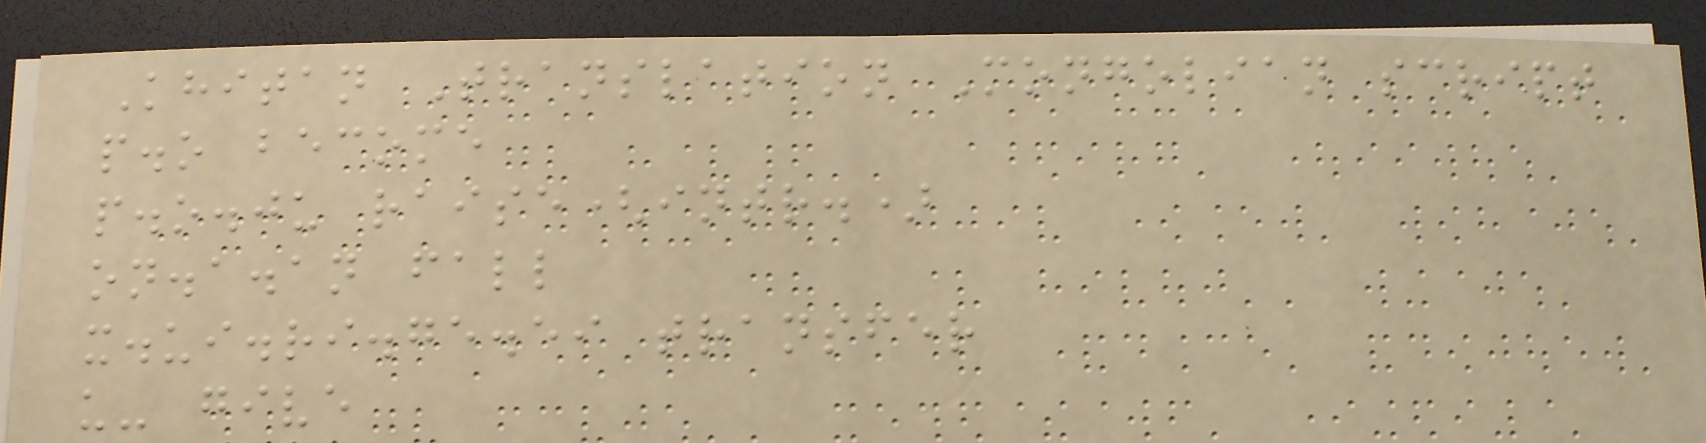Khitan Translation Mongolian script
p.o become
p.o.ju raise(intr.)
on.a.an fall
x.ui.ri.ge.ei transfer
u- give
